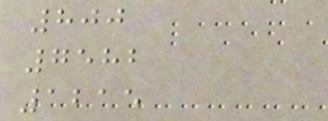800
7582
1215
